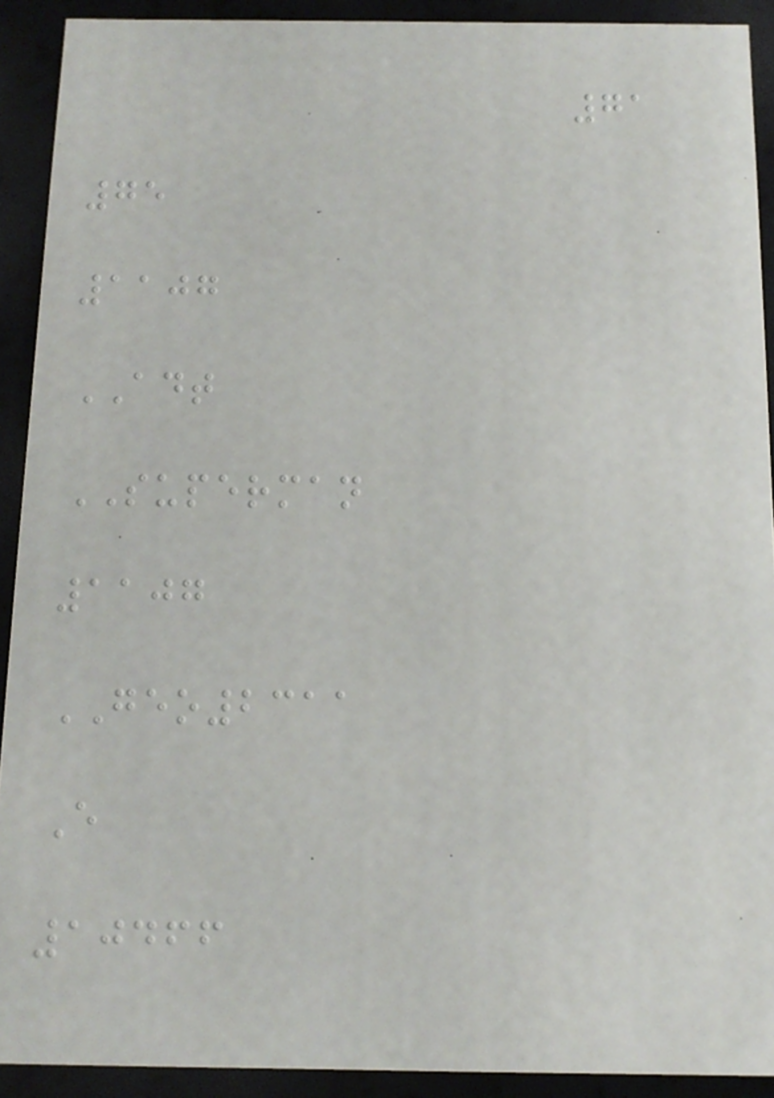71
75
1107
ADT
SUPERMAN
1107
GEO2311
E
10466
